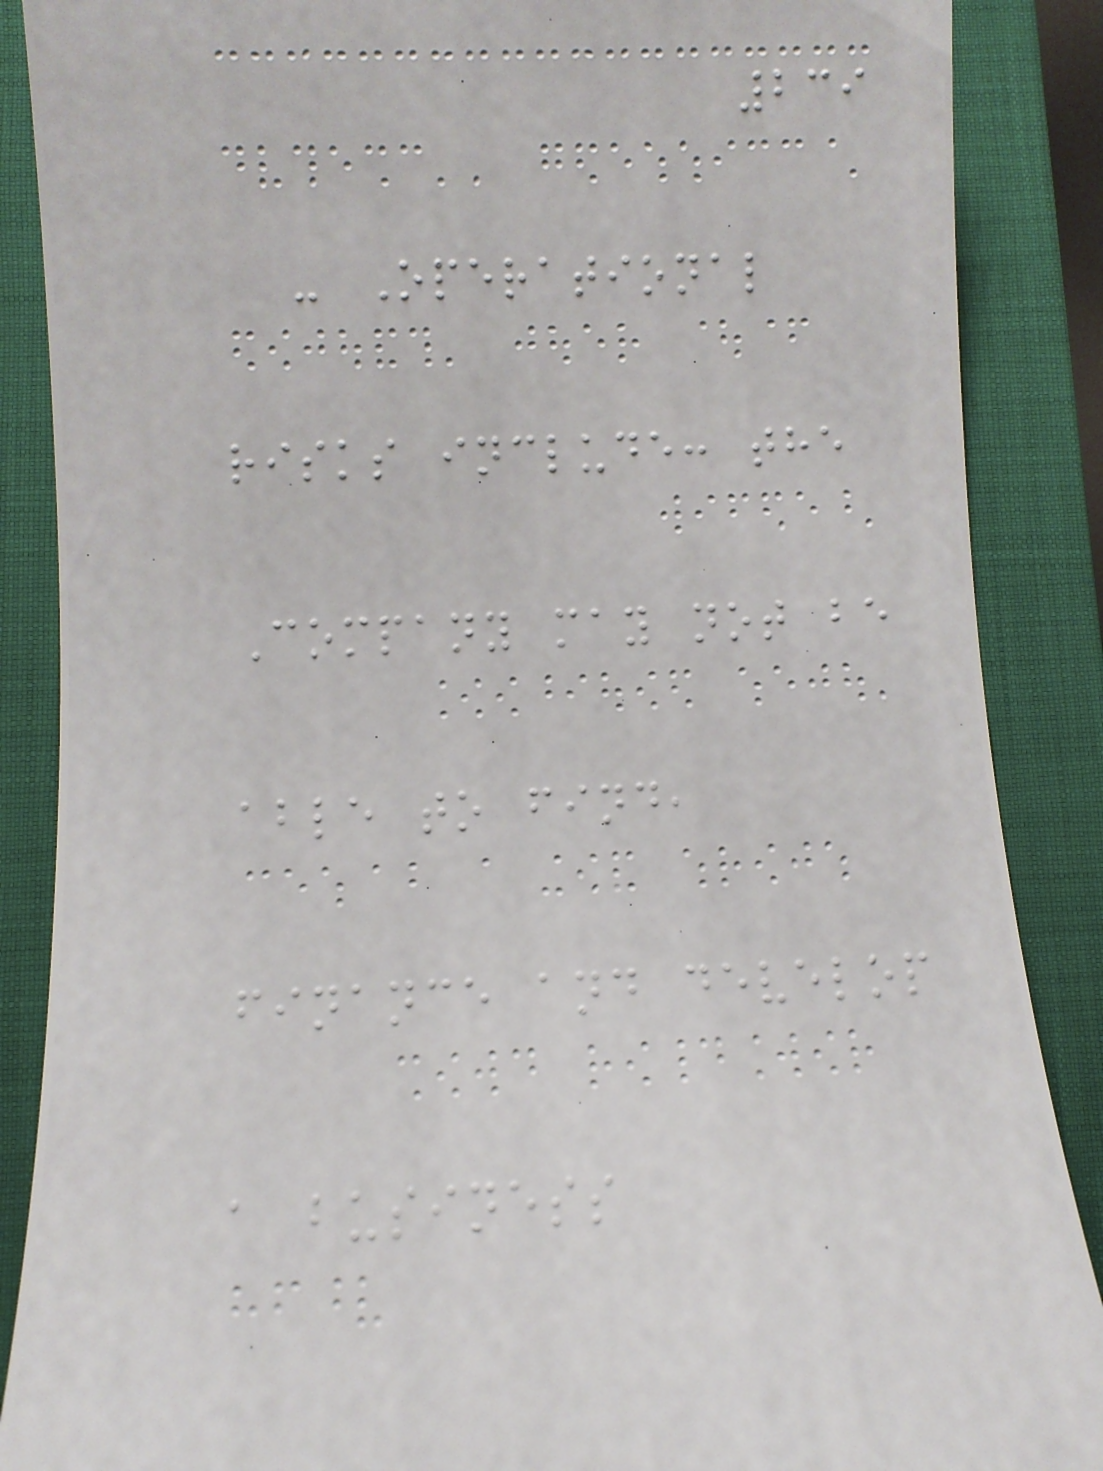239
- Operational
risks include: the
Company may not be
able to find,
finance and develop
a business
